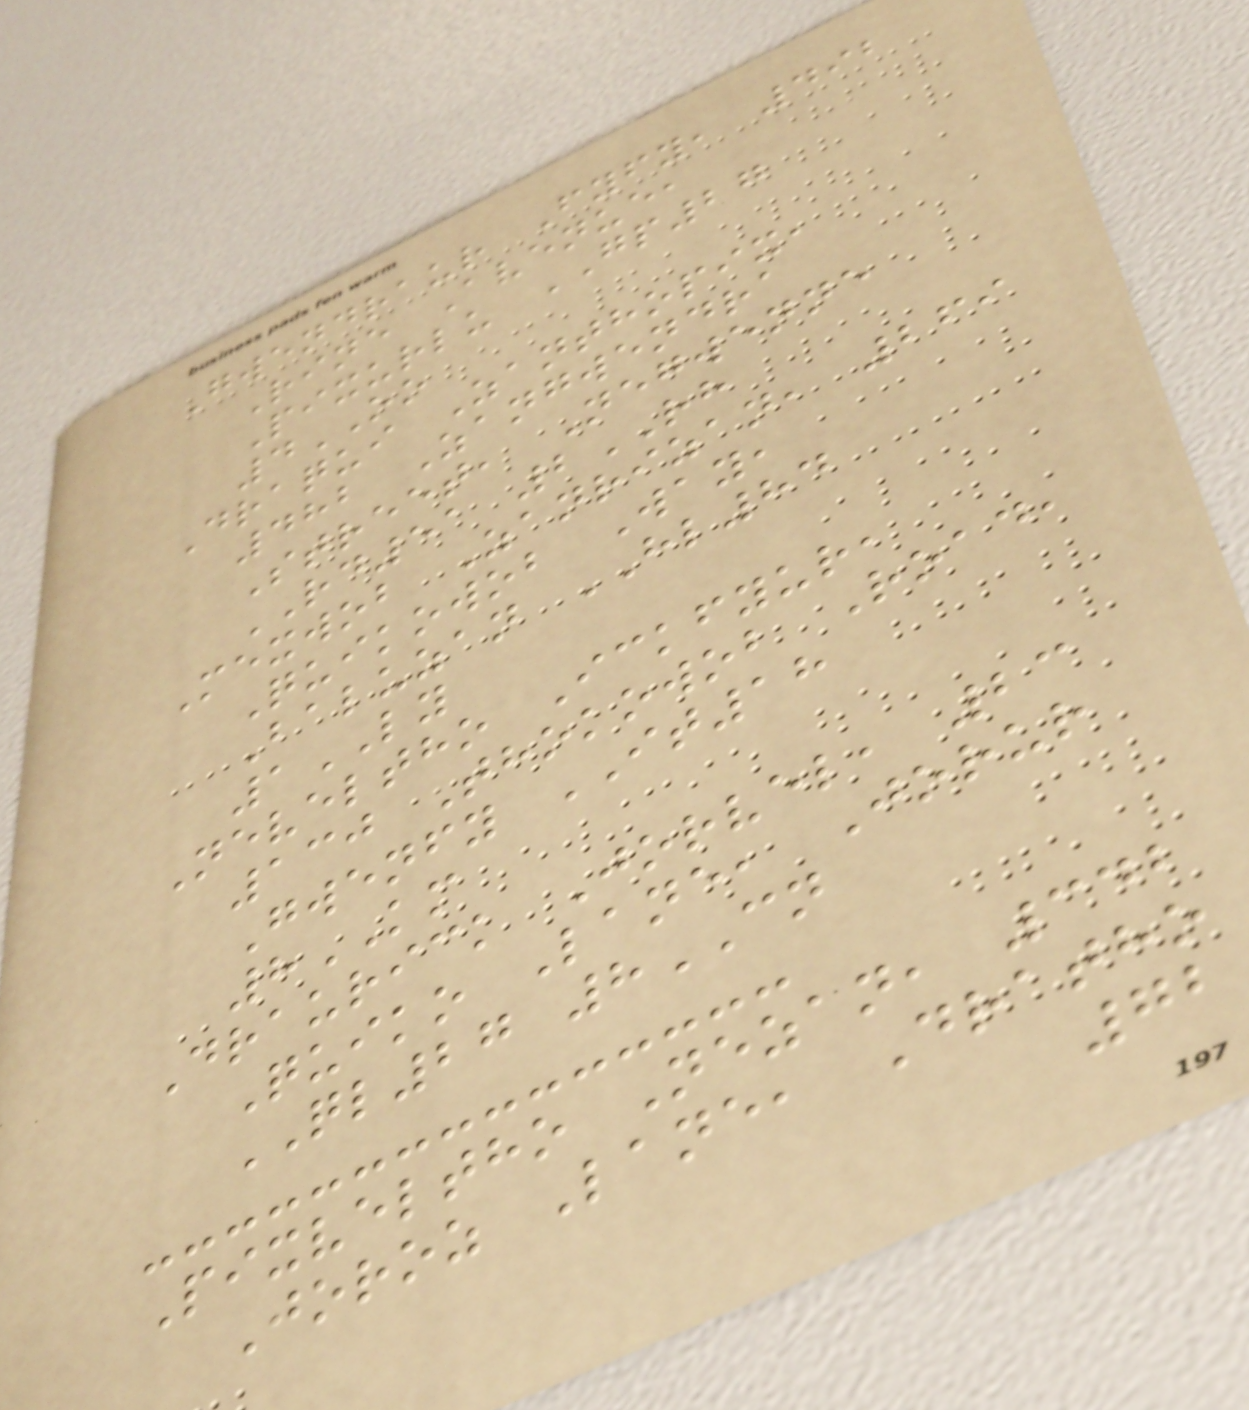Gwendraur Fyfy, 492
Rine Avenue,
Pixurlu GP27
4OO
Draqui Zanthopix,
482 Zangwendra
Street, Negwenne
RD51 2RH
Mexwob Zanrizan, 269
Quikowob Way,
Baluzan HL84
1LY
Neveltho Ickfyur,
130 Thokowob Road,
Gwenfy IT18
8KM
Draurick Jorvel, 23
Quiko Lane, Jorur
QL27 8CN
Pixveltho Nezan, 342
Joroz Lane, Dratho
72
